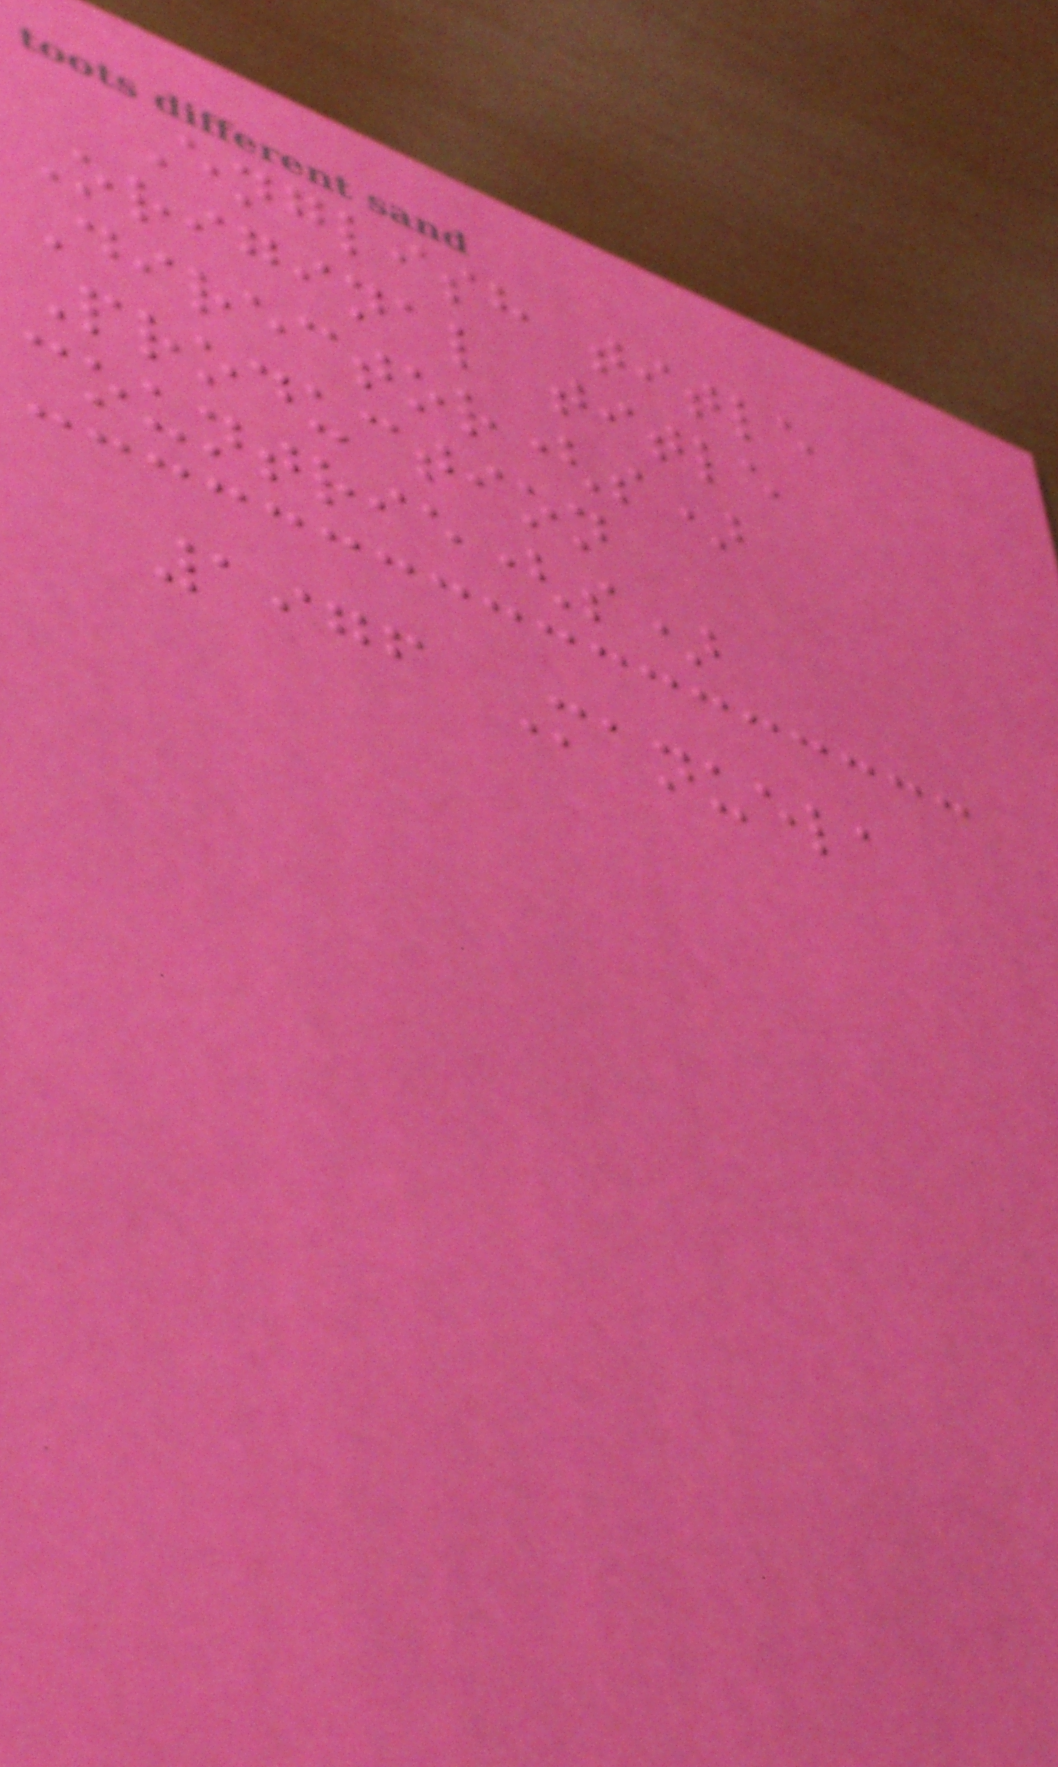English title
Original title
Director(s)
Production
countrie(s)
1976 Manuela
